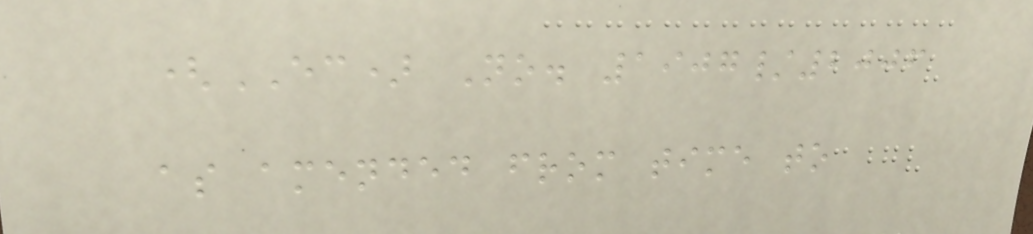(EC) No. 1907/2006
as amended from time to
